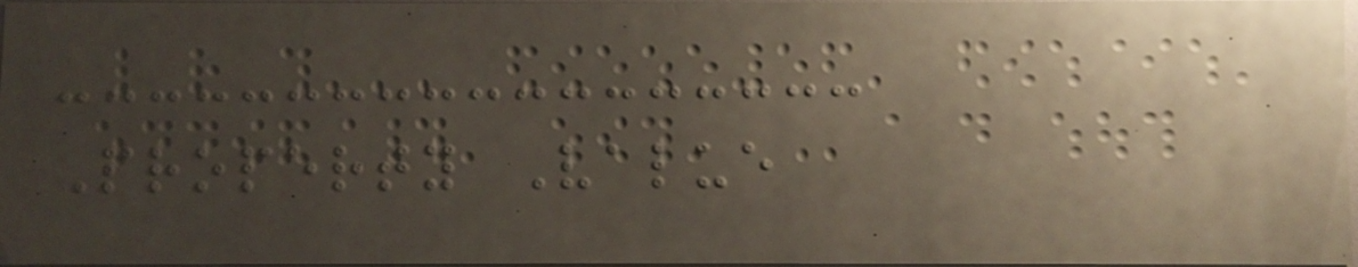Property Value
